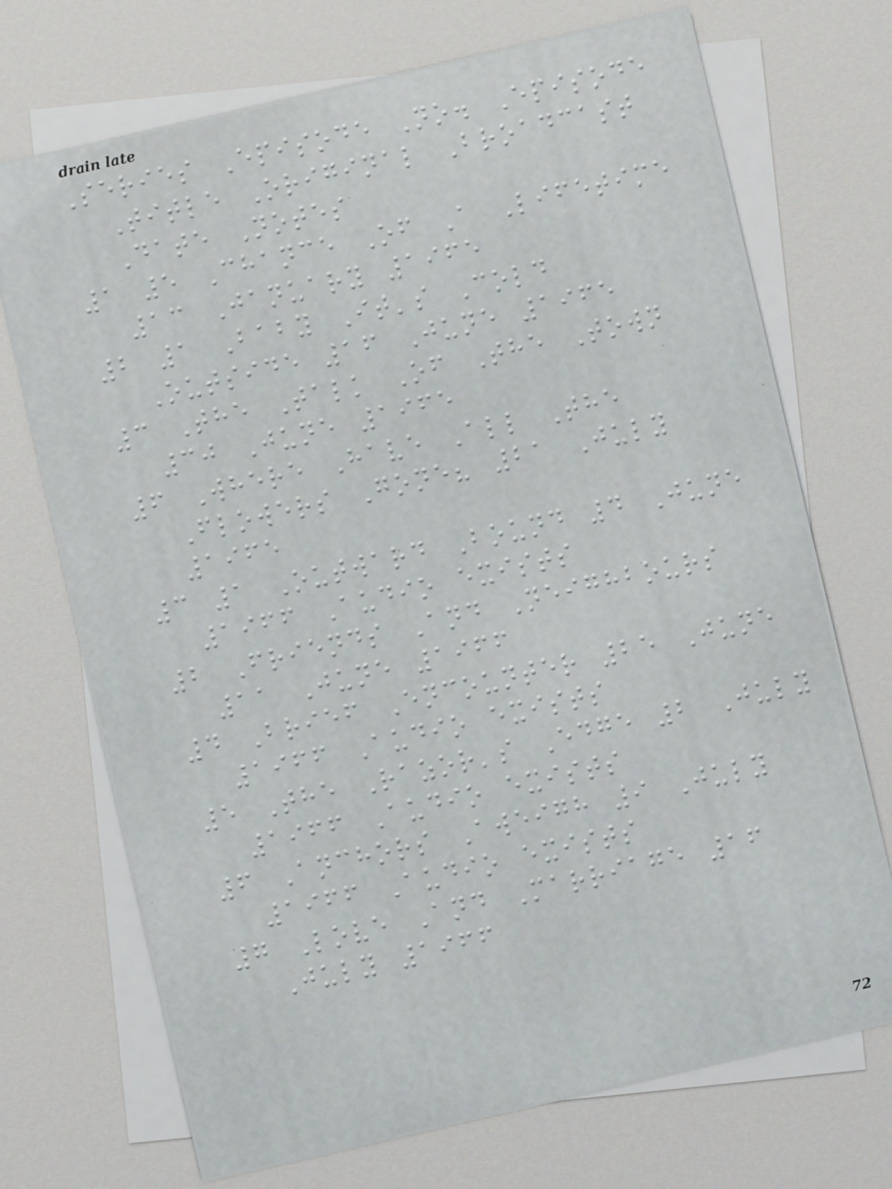Series Episode No. Episode
Title Original Broadcast
Date Notes
1 5 Chance Of A Lifetime
13 January 1965
2 1 Baby It's Cold
Outside 16 June 1965
3 The Talk Of The Town
30 June 1965
6 Where Have All The
Flowers Gone? 21 July
1965
3 1 Outward Bound 4 June
1966 Audio exists
2 Friends And Neighbours
11 June 1966
4 Brief Encounter 25 June
1966 Audio exists
5 The Razor's Edge 2 July
1966 Audio exists
6 Anchors Aweigh 9 July
1966 Audio exists
7 Love And Marriage 16
July 1966
